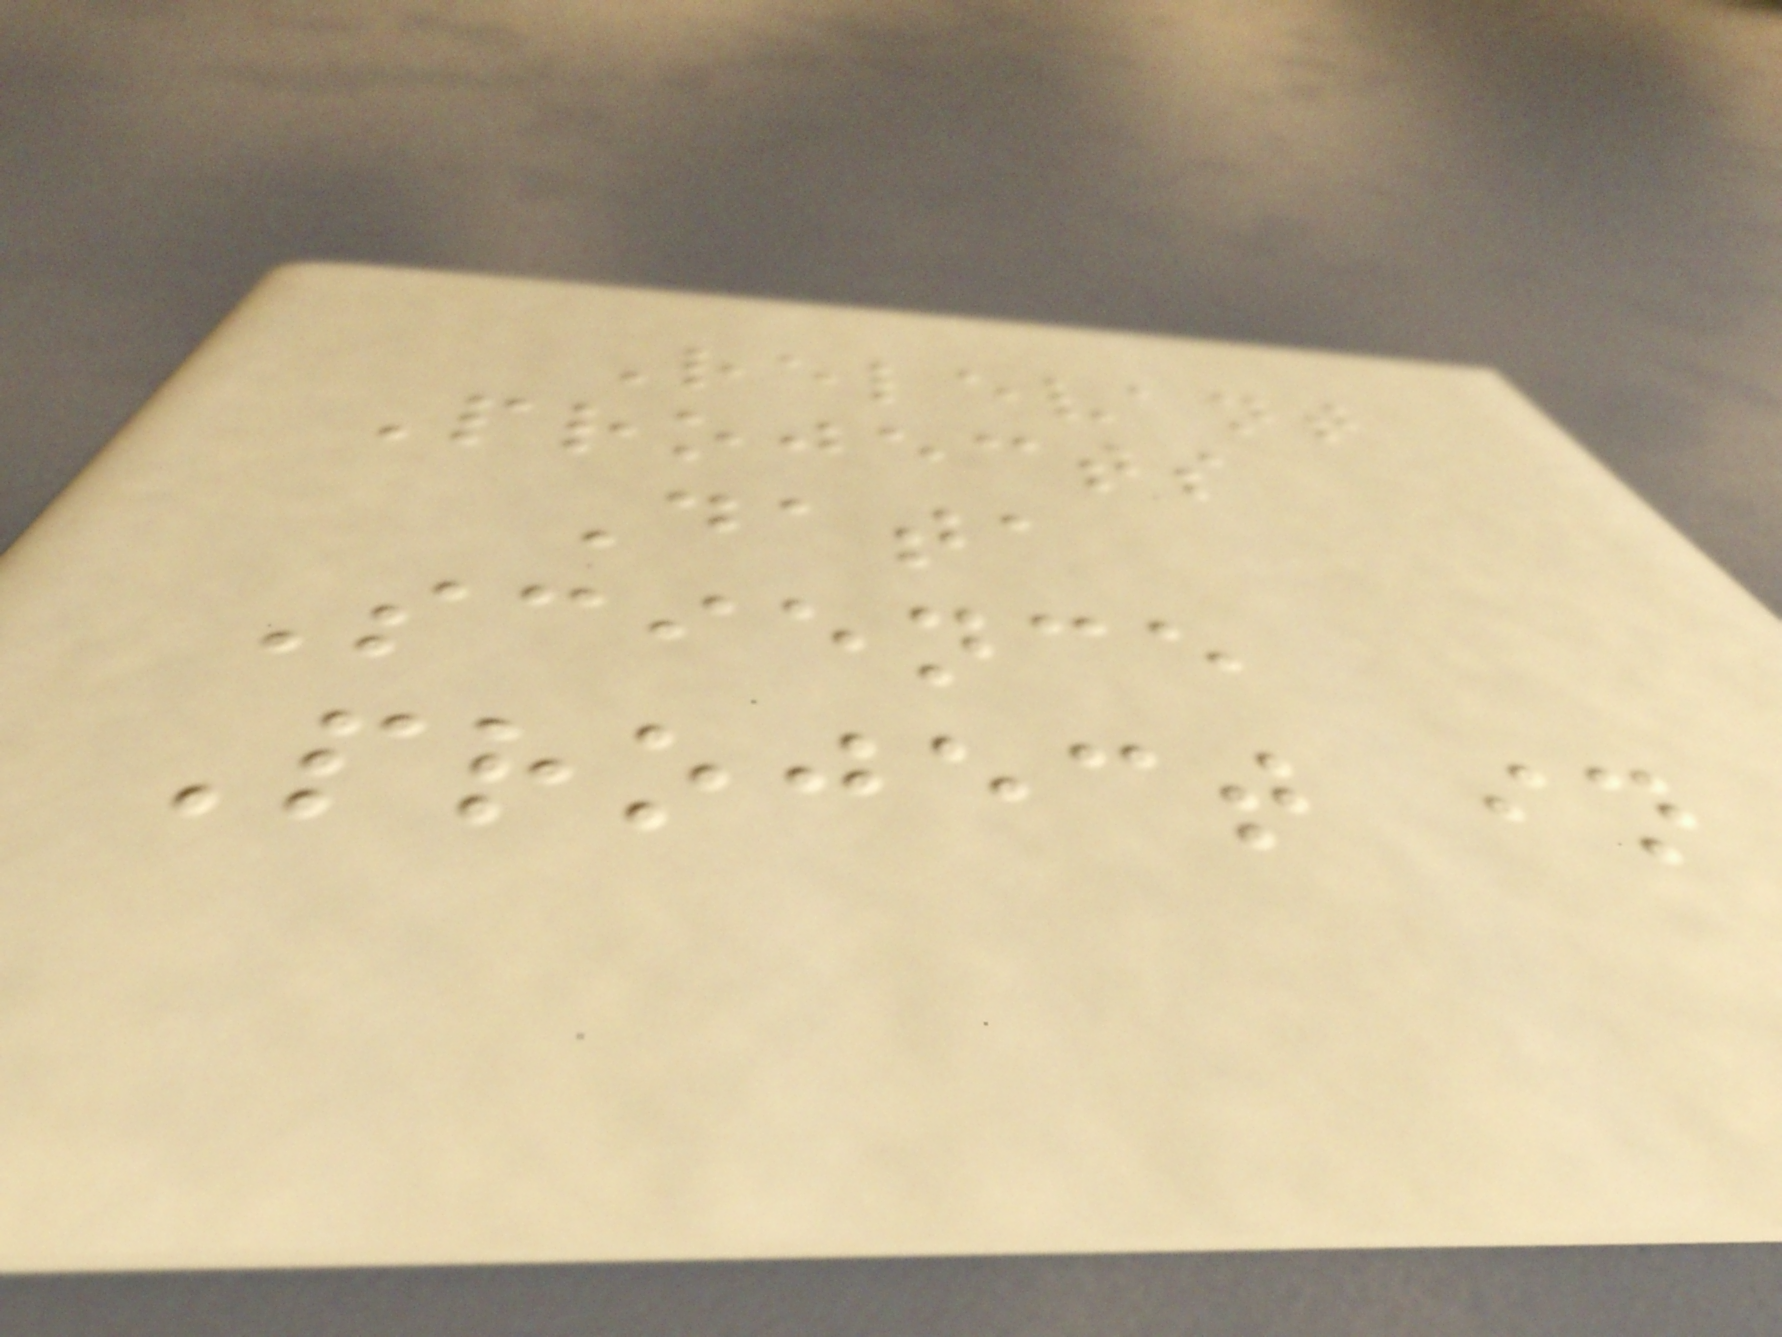Relevant
Projects
Data
Science
Project in
